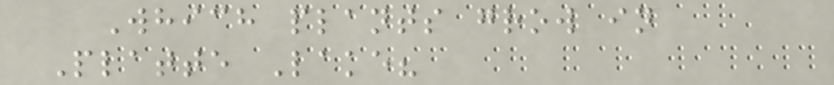Which plants grow in
Platte Lake?
